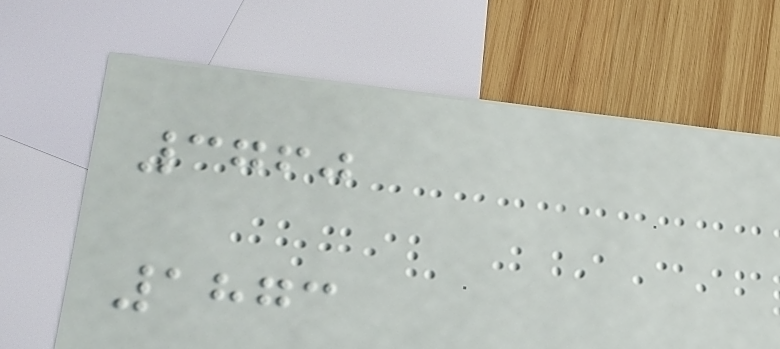3760
1873
